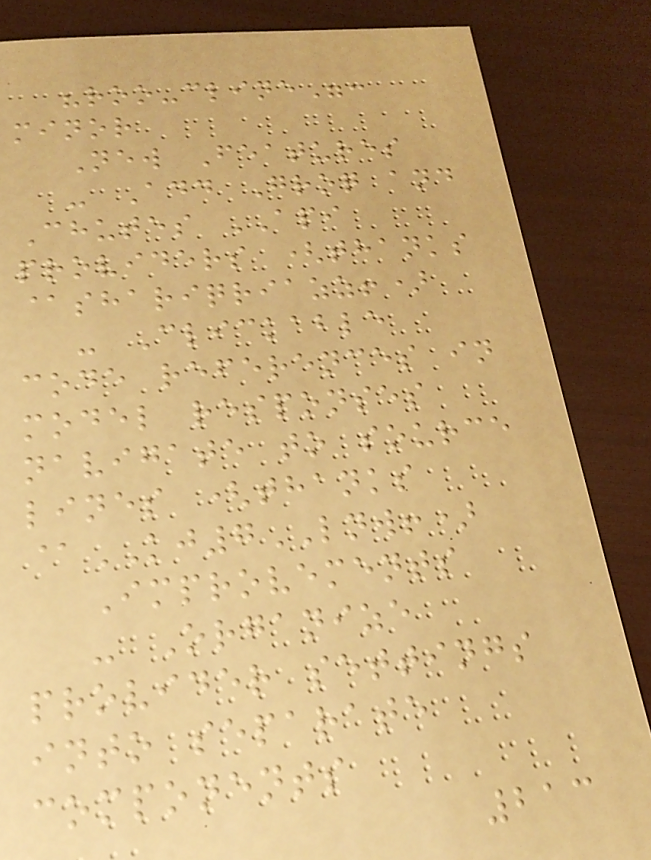"roo-cline":
minor
New Features
- Add Groq and
Chutes API
providers (thanks
@shariqriazz!)
- Clickable
code references in
model responses
navigate to source
lines (thanks
@KJ7LNW!)
Improvements
- Organize
provider settings
into separate
components
213
